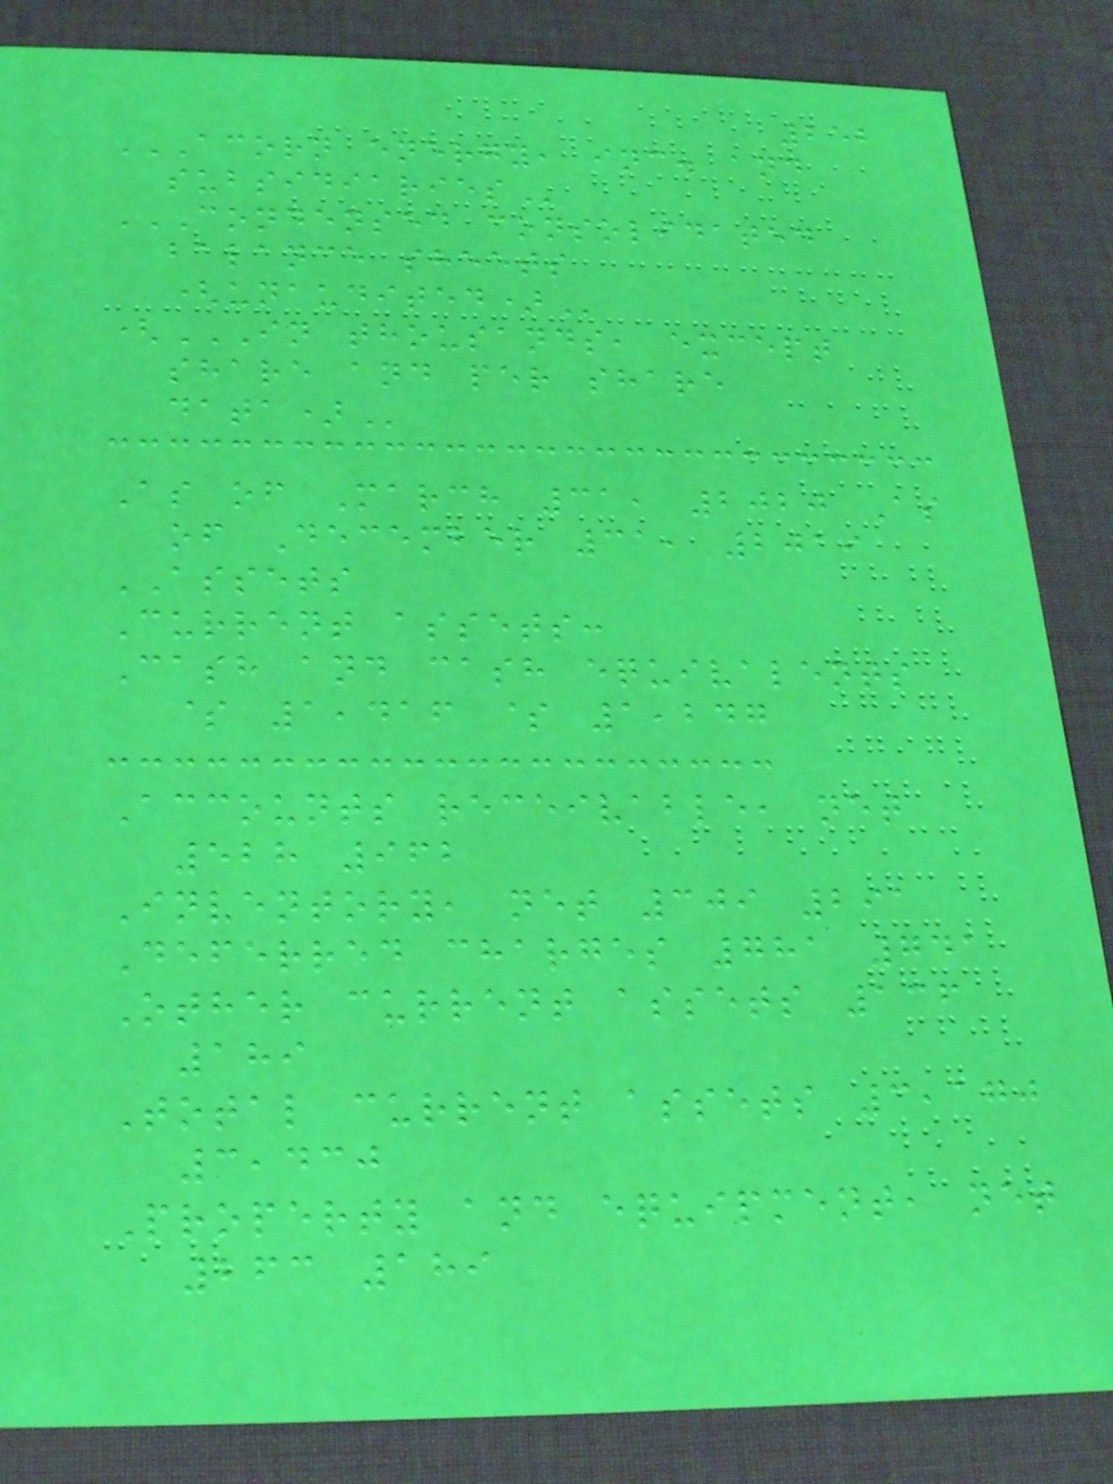252
ACORN ENERGY, INC. AND
SUBSIDIARIES
CONDENSED CONSOLIDATED
BALANCE SHEETS
(UNAUDITED)
(IN THOUSANDS, EXCEPT
SHARE AND PER SHARE
DATA)
As of March 31, 2020 As
of December 31, 2019
ASSETS
Current assets:
Cash and cash equivalents
$ 1,416 $ 1,247
Accounts receivable, net
528 962
Inventory, net 309 291
Deferred charges 781 741
Other current assets 136
189
Total current assets 3,170
3,430
Property and equipment, net
263 189
